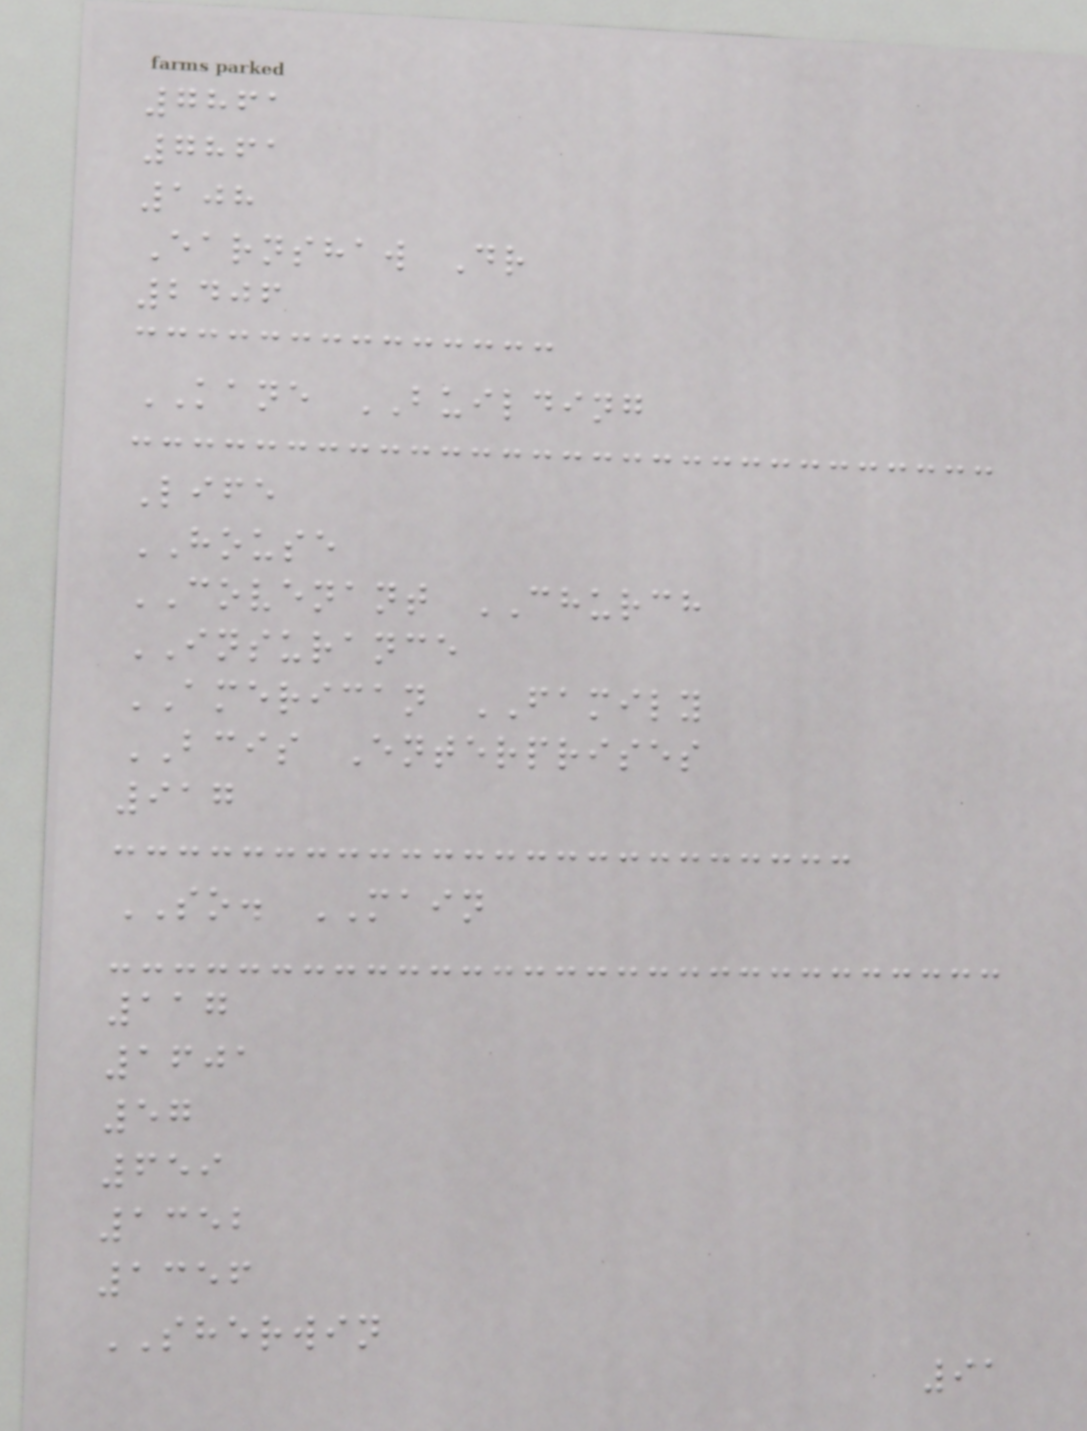7861
7861
108
Earnshaw Dr
2406
KANE BUILDING
Life
HOUSE
COVENANT CHURCH
INSURANCE
AMERICAN FAMILY
BCIS Enterprises
917
SO. MAIN
117
1601
57
659
1352
1356
SHERWIN
91
